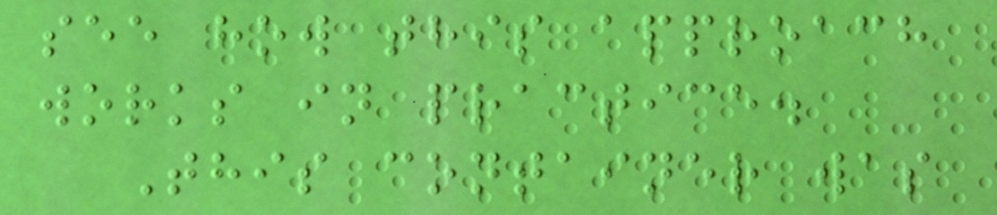see how this approach
works in practice.
This container was
